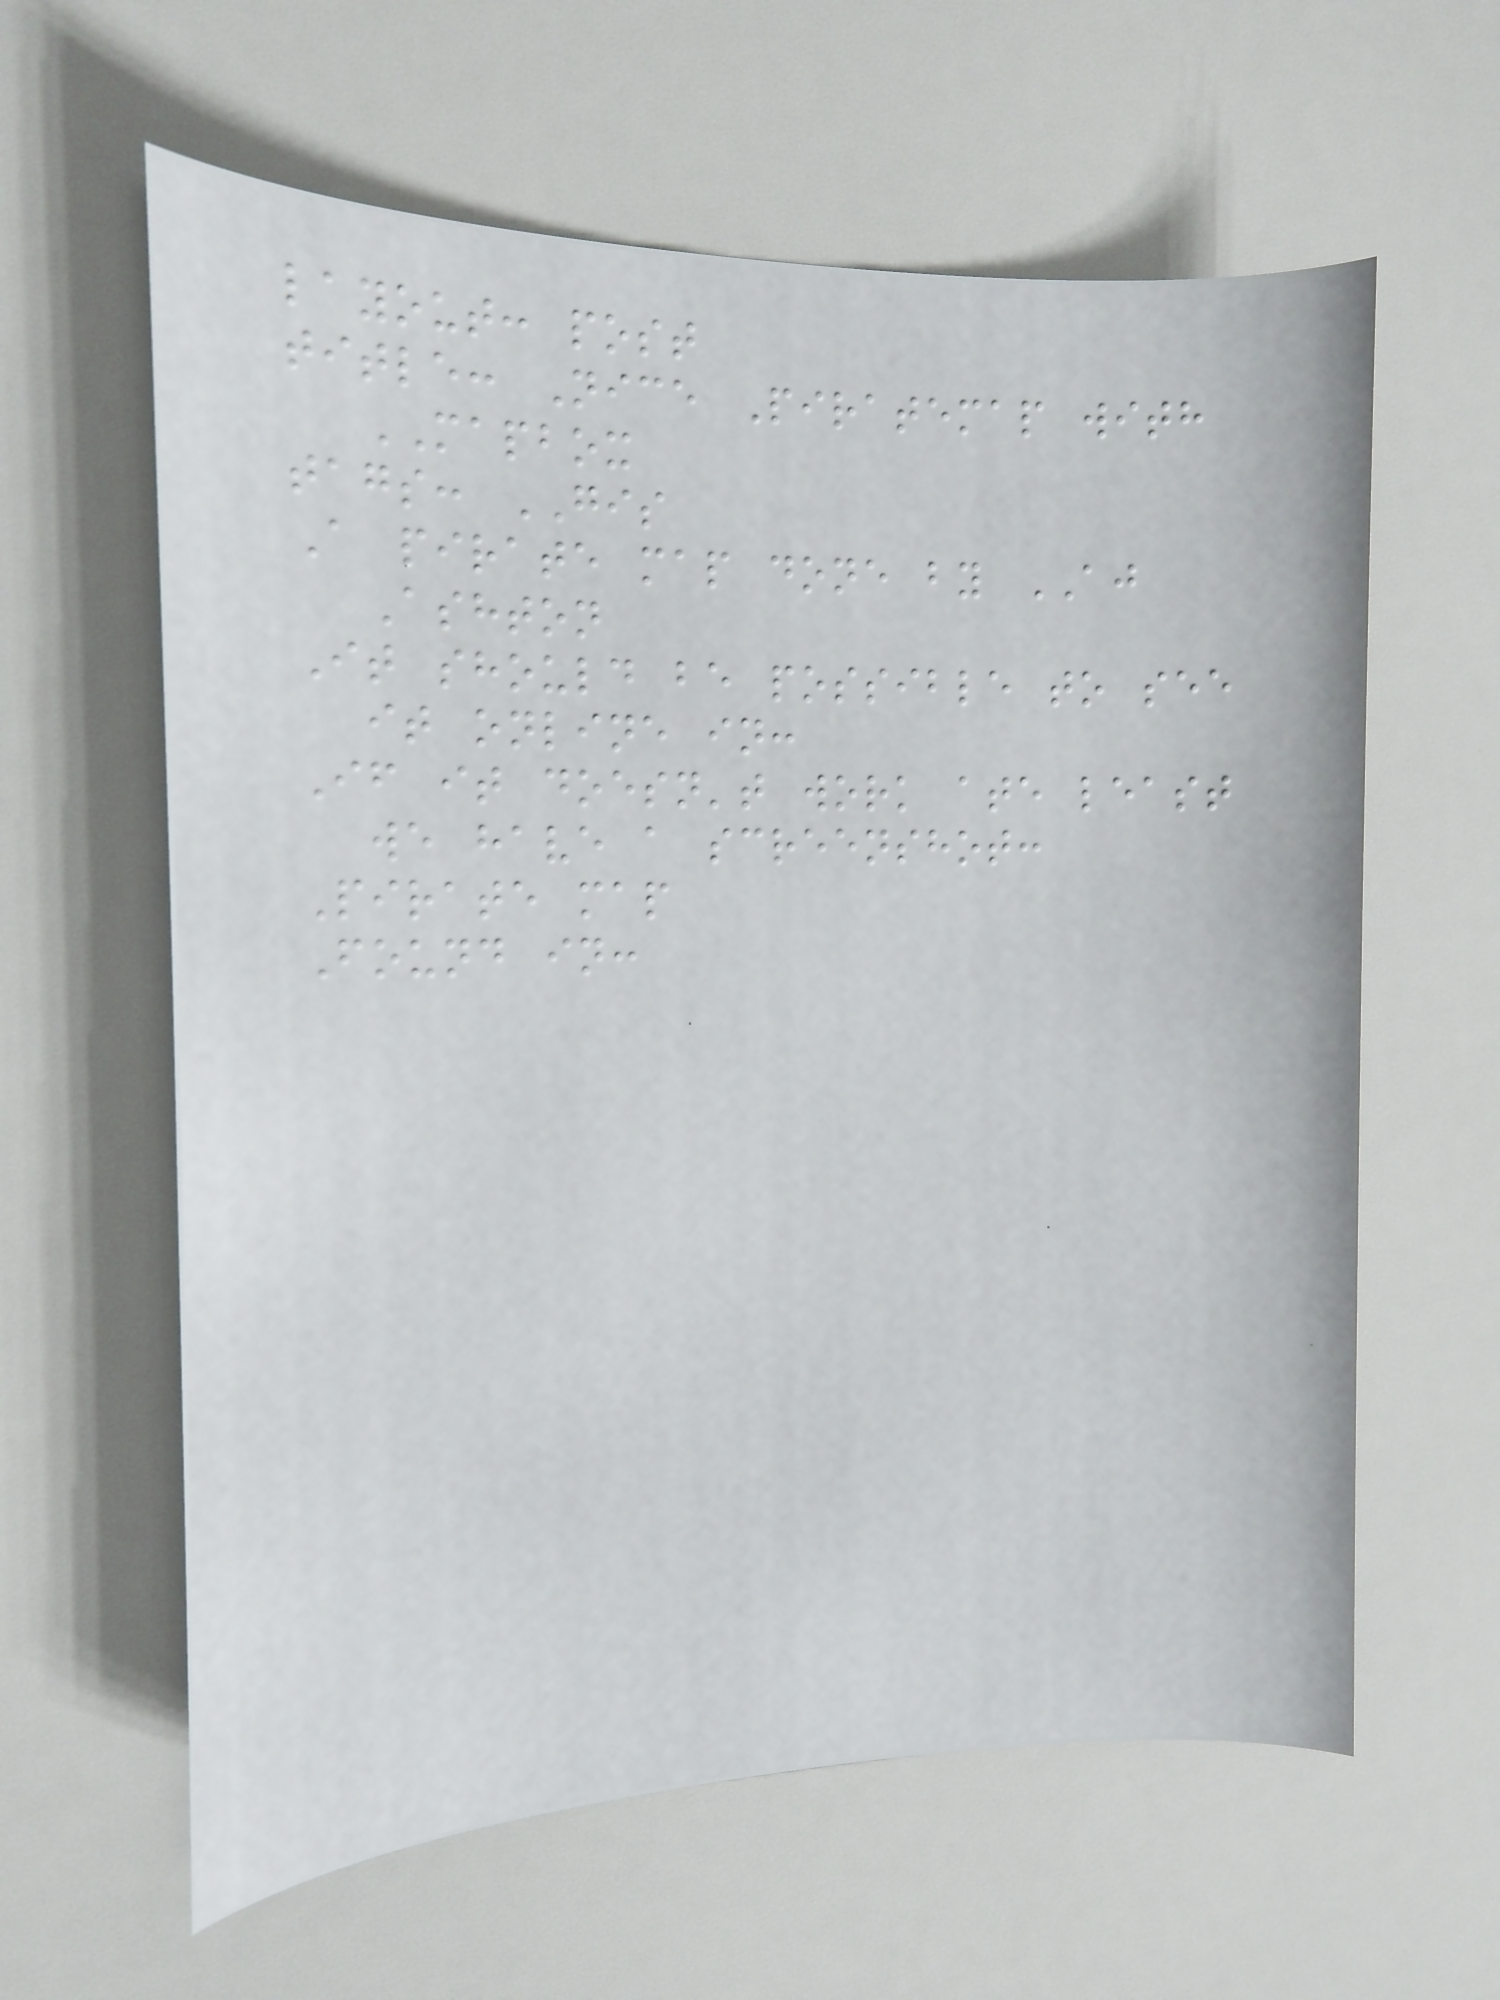layout: post
title: Nice Piratemap with
MAPBOX
tags: GIS
A pirate map done by AJ
Ashton
It should be possible to see
it online in:
If it doesn't work ate least
we have a screenshot:
Pirate map
Found in:
